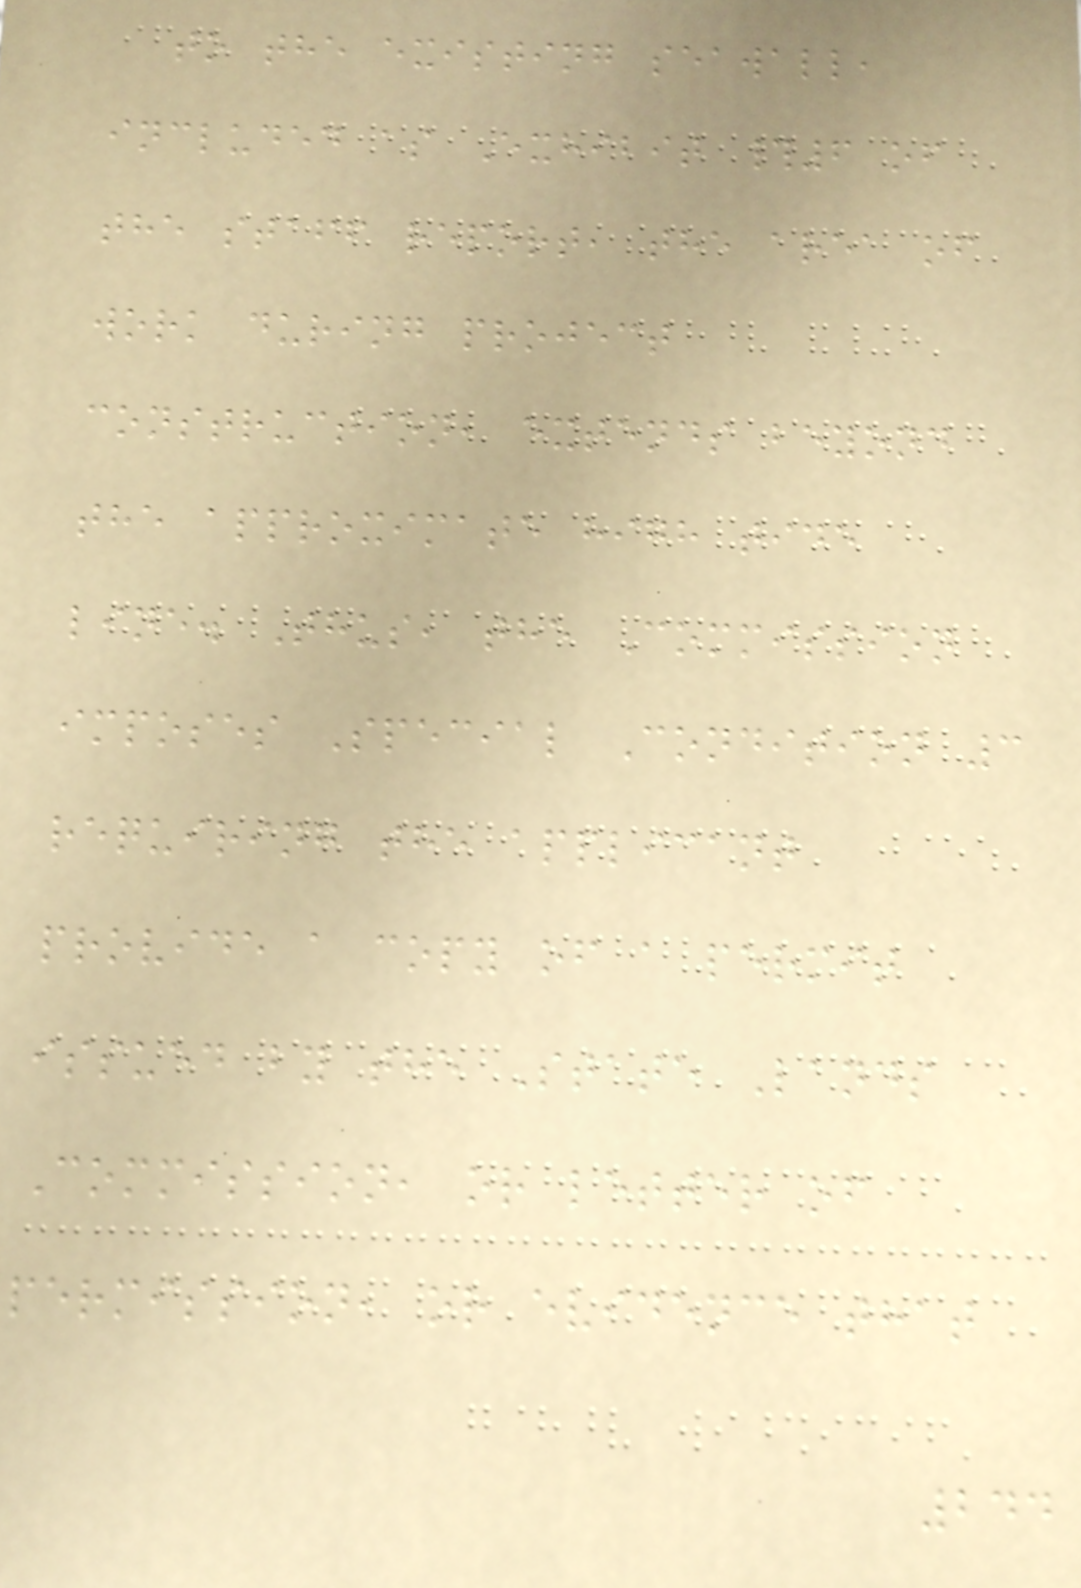to the existing seawall,
included as Exhibit #6 of
the staff report, the area of
work during project
construction, extends beyond
the approximate high tide
line. Thus, the Commission
imposes Special Condition 3
requiring the applicant
provide a copy of a permit
issued by the State Lands
Commission, or letter of
permission, or evidence that
244
